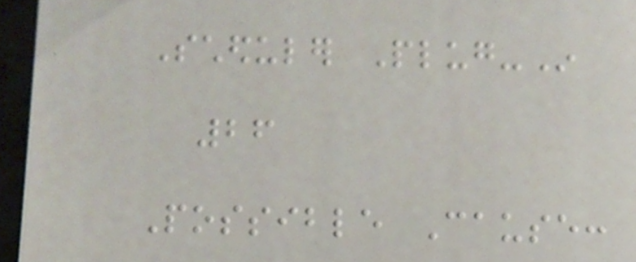Scheduler Plug-In
26
Possible Cause:
